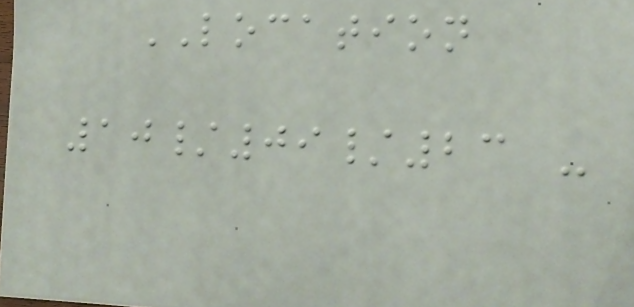LOCATION
10/09/23 -
